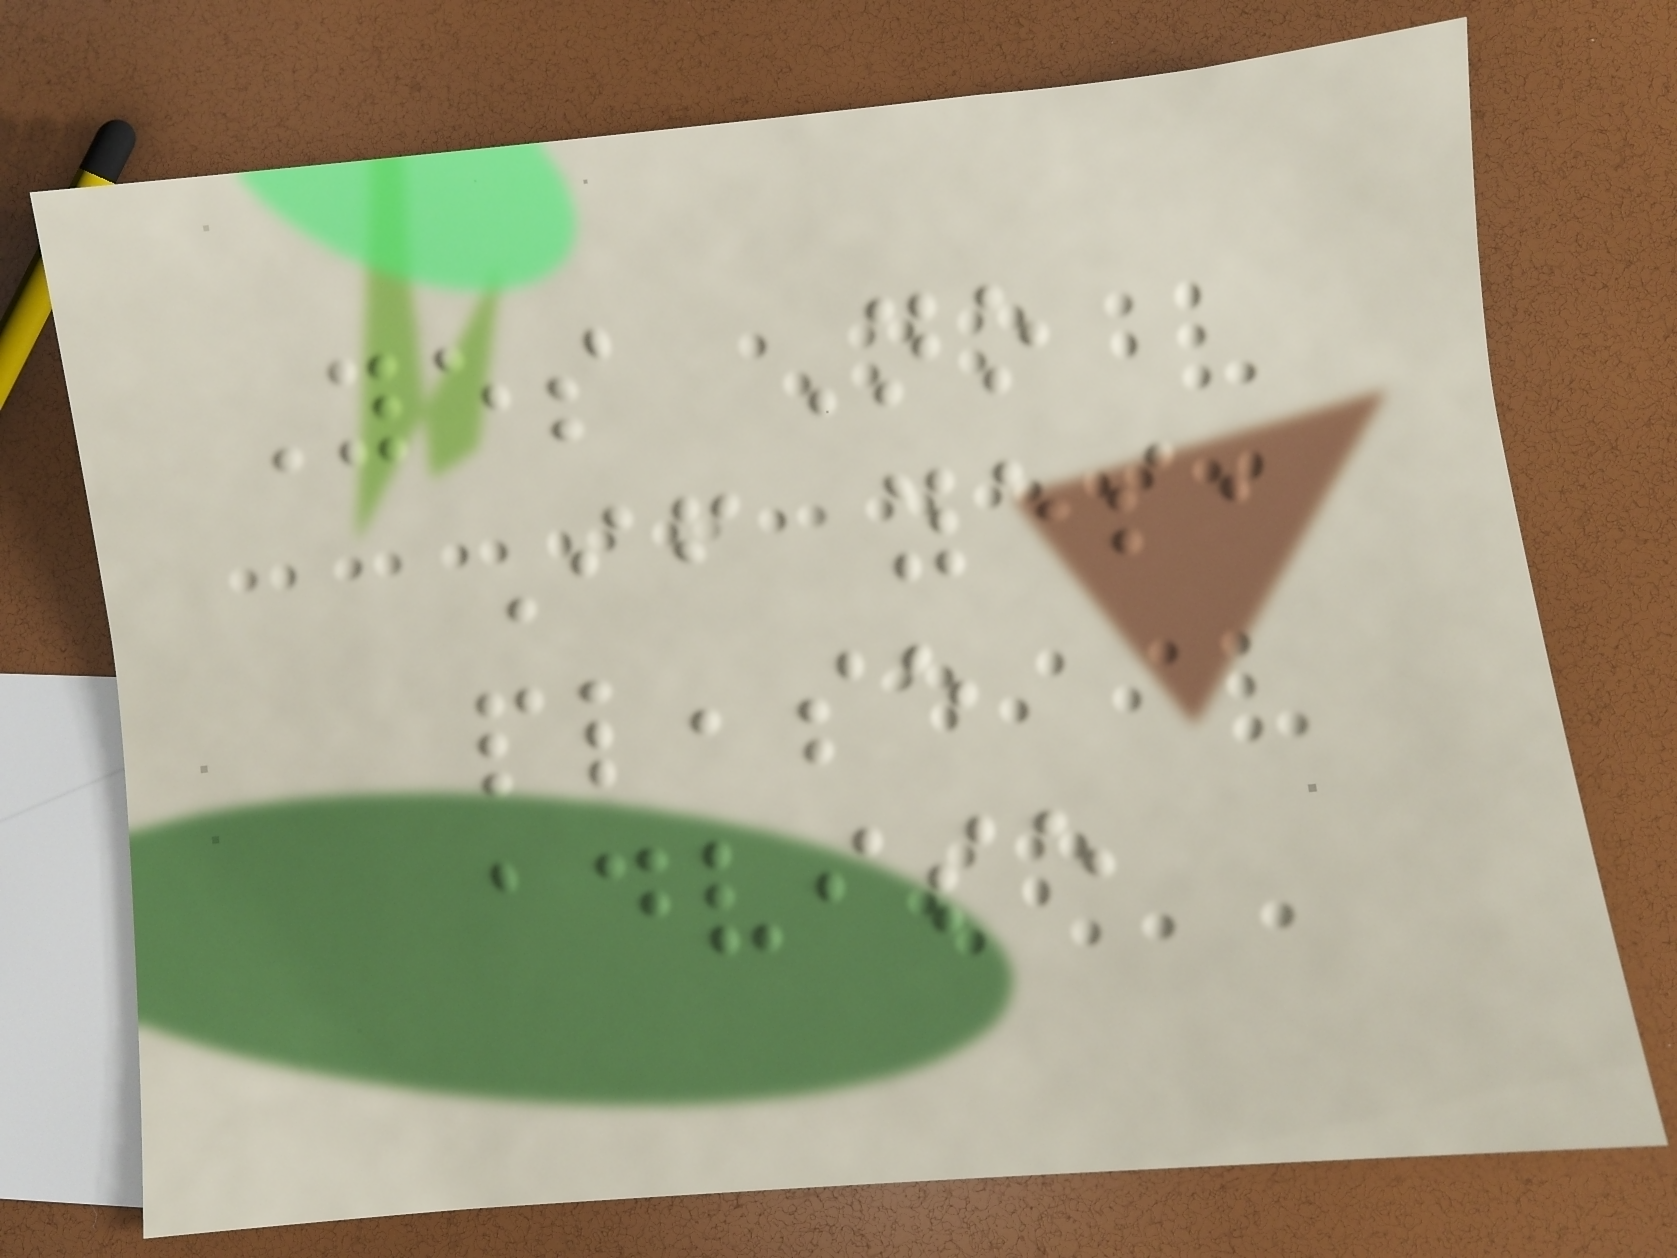Yes No
If yes,
please
advise
